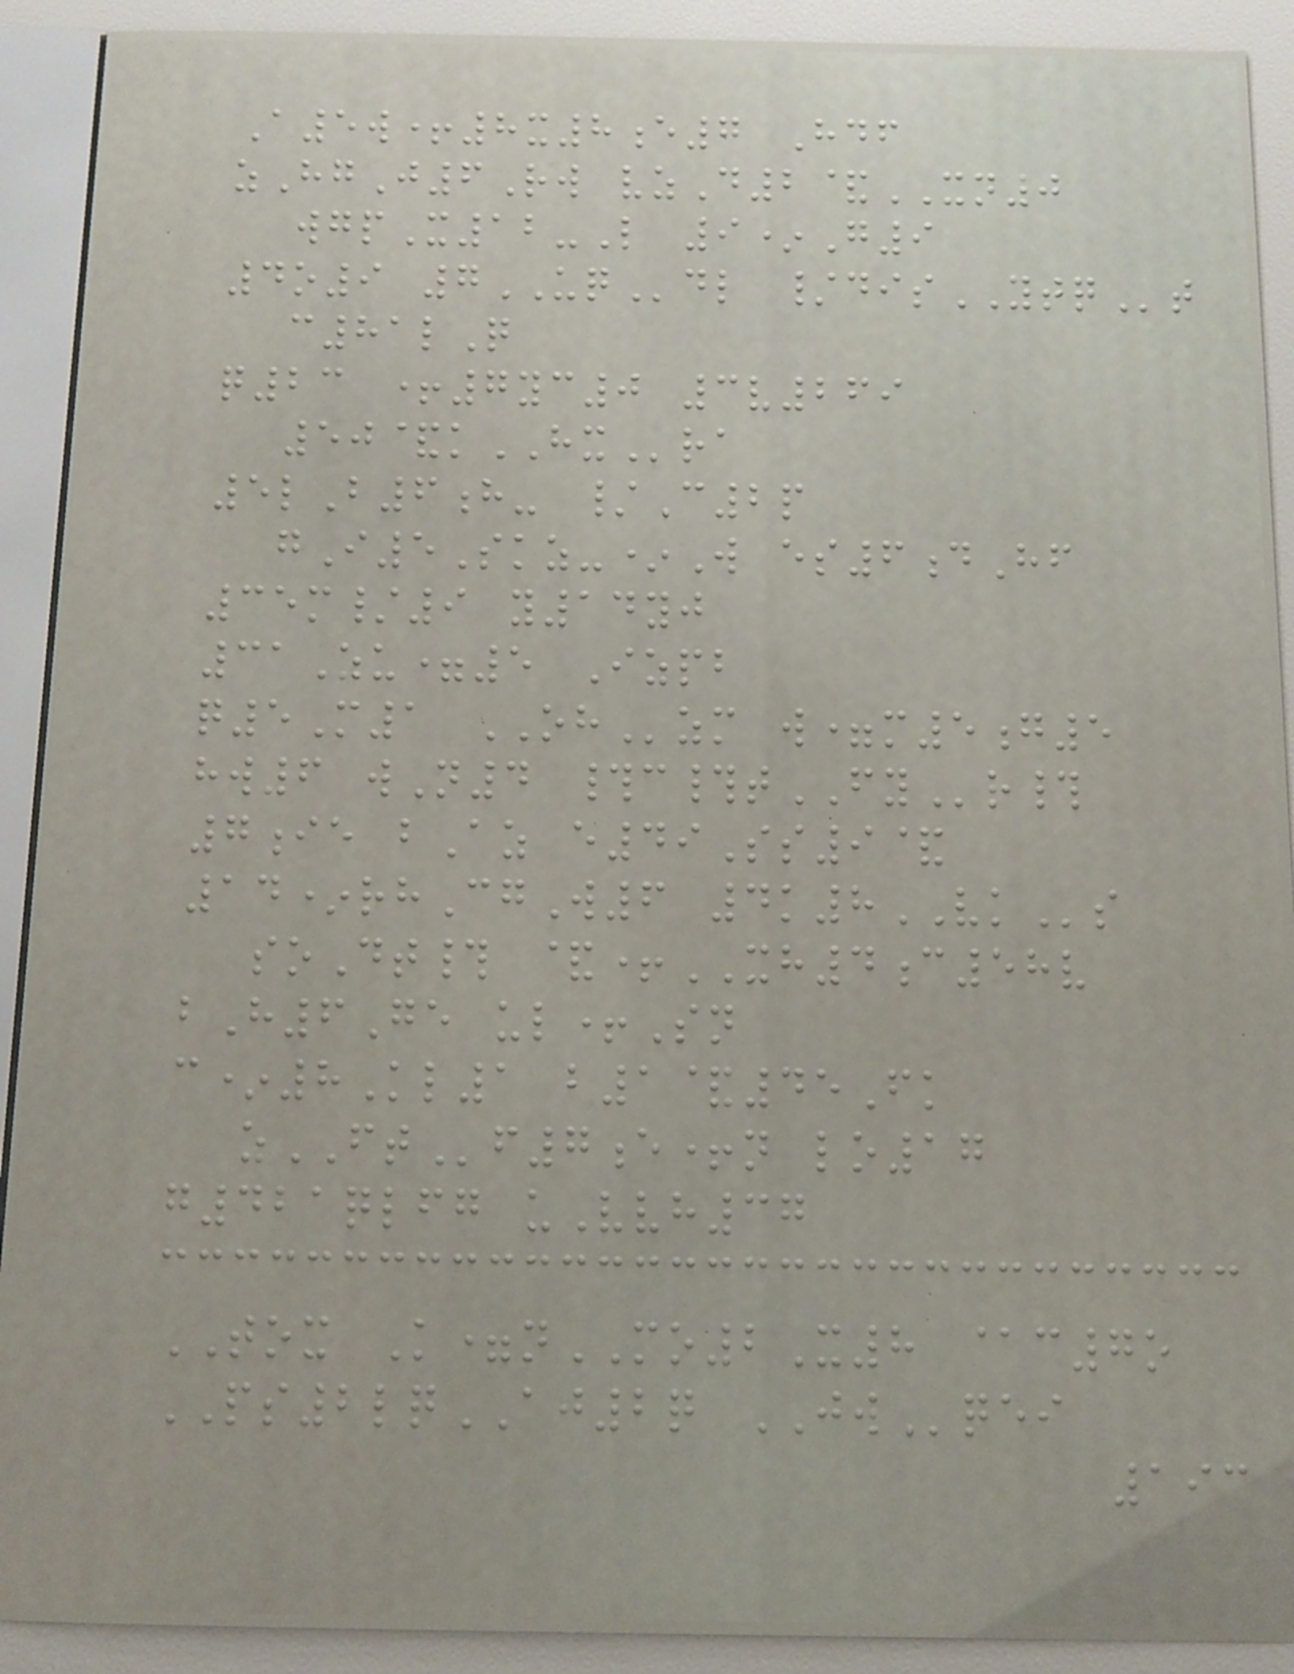A5w+8x8e7 Hdf
zHgJ6Rw vzD2&XN0
wgpX12-L 9*G9
4o9 7UQdl /disYTQt
c81lQ
q23 +7yc0 3v269
50&kHXra
5lB6h- /C2p
gI5Skz-*W es6dHf
35m/9 y14yj
31Zu=5 Izpb
q5M1 OHzm w=m5g5
hw6 wN4 #c#tFYr#
7ie bAz e49Ss9&
14*rhCgW6 4k8VKs
soDt# &+XH4c58v
bH6Ge ul+Sn
c*8Kl1 b1&45Fk
zFTf7e+n lo17
g421qlfg uVvh37
TOX K=nMO2X8 @c7o
PS2lqAJ2q JWqei
193
